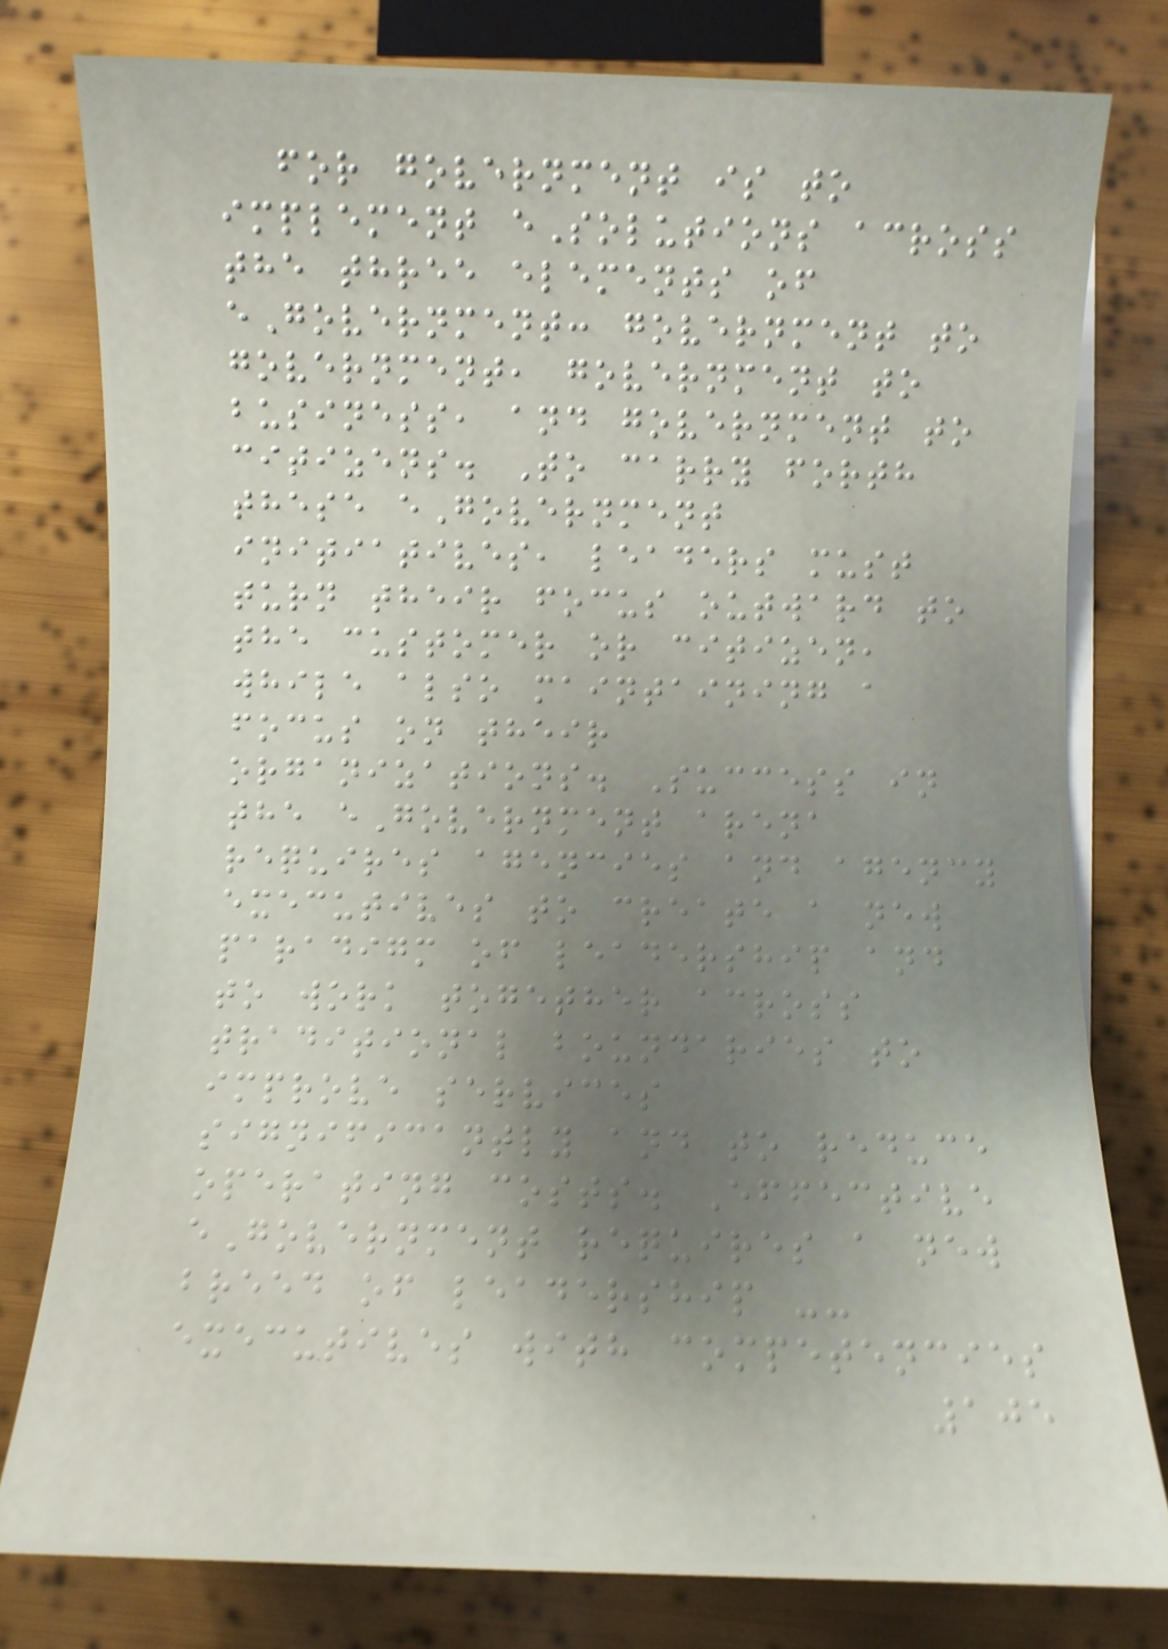for government is to
implement eSolutions across
the three elements of
eGovernment: government to
government, government to
business, and government to
citizens. To carry forth
these eGovernment
initiatives, leaders must
turn their focus outward to
the customer or citizen,
while also maintaining a
focus on their
organizations. Success in
the eGovernment arena
requires agencies and agency
executives to create a new
paradigm of leadership and
to work together across
traditional boundaries to
improve services
significantly and to reduce
operating costs. Effective
eGovernment requires a new
breed of leadership --
executives with competencies
105
